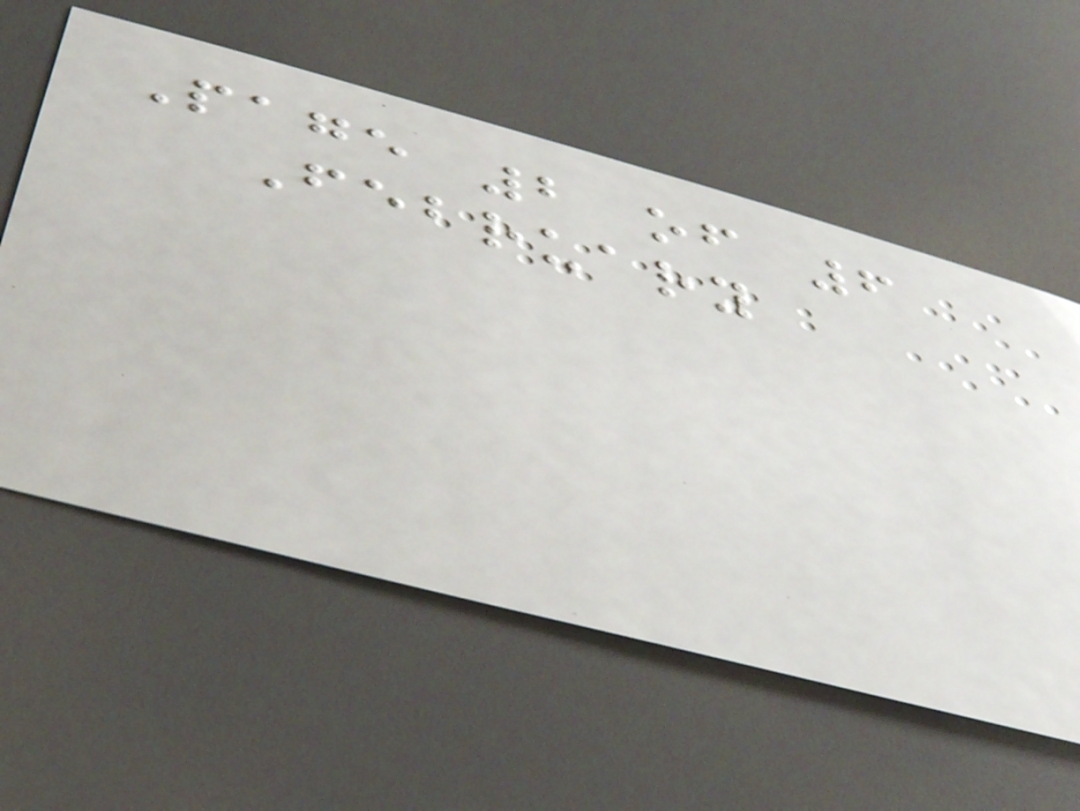Page 2 of 6
February
